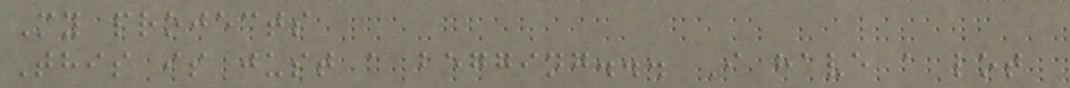My projects
This is just a begging... I have a lot
